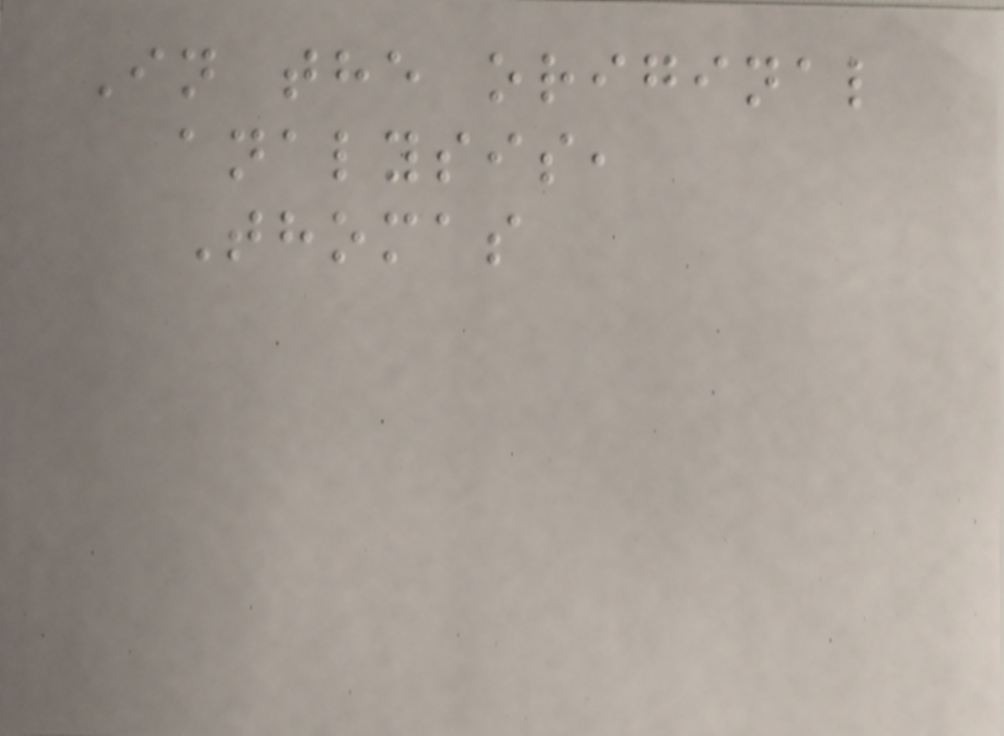In the original
analysis,
Thomas
